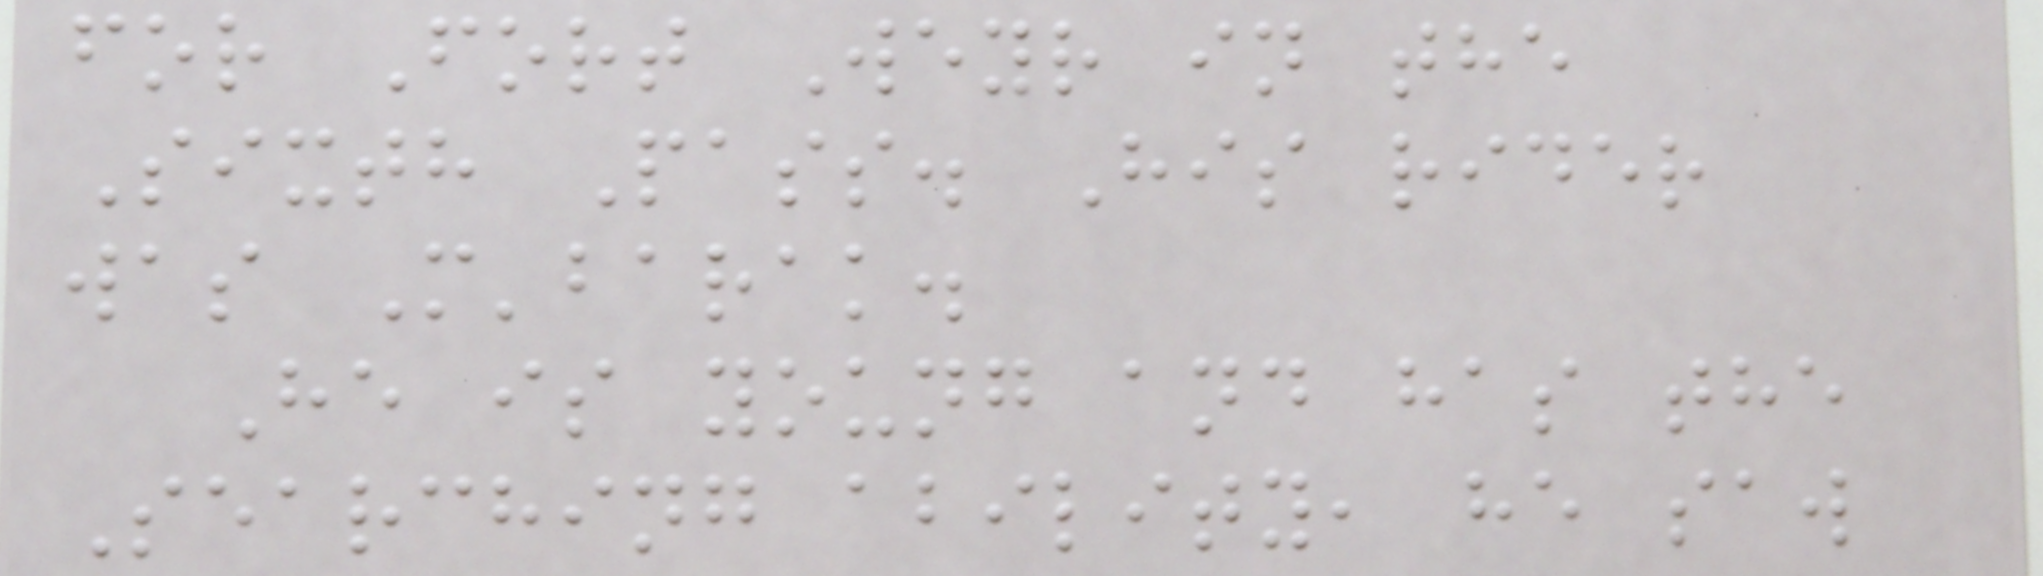for Fort Weyr in the
Sixth Pass. His rider
was M'barak.
He is young and has the
Searching ability, he saw
